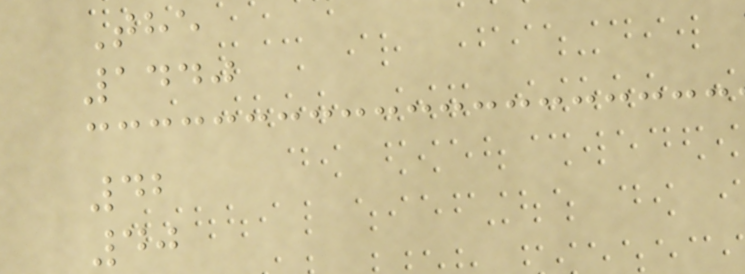The
1440
42
40
